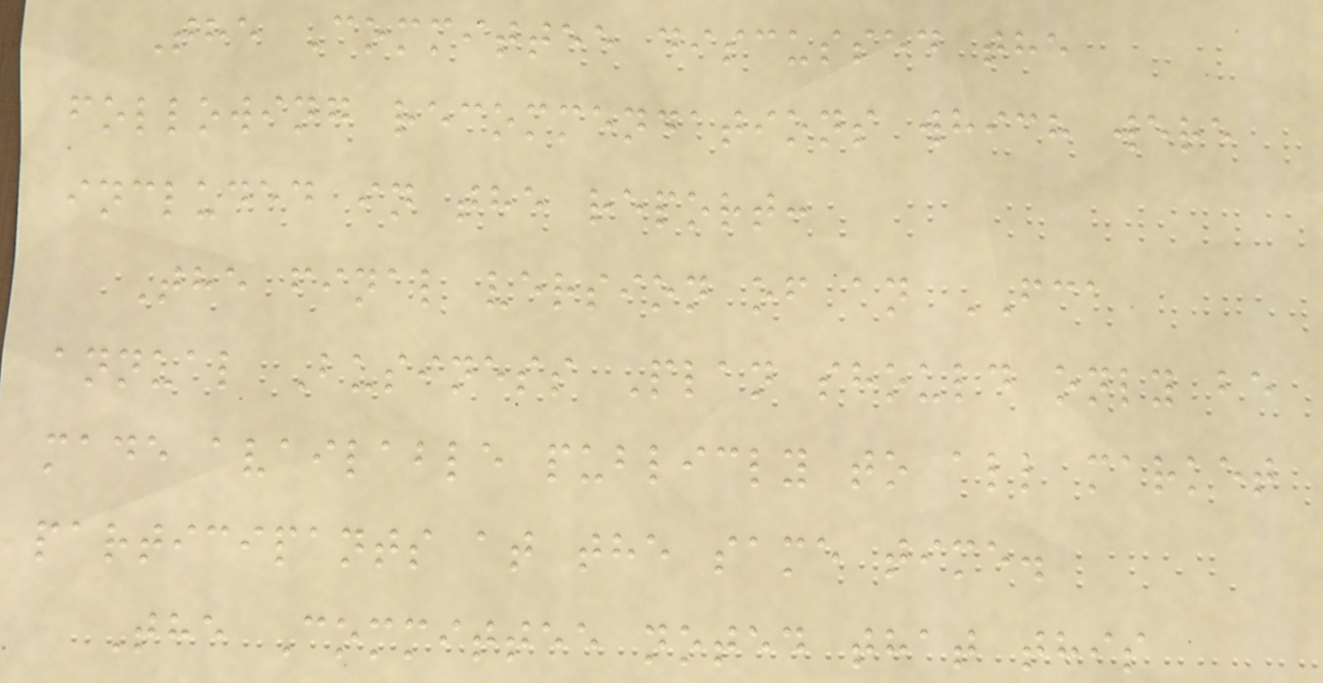The Committee discussed the
following recommendations which were
included in the report:
The final version of an FCA
annual Business Plan should only be
made available publicly to all market
participants at the same time.
The Committee noted that this
